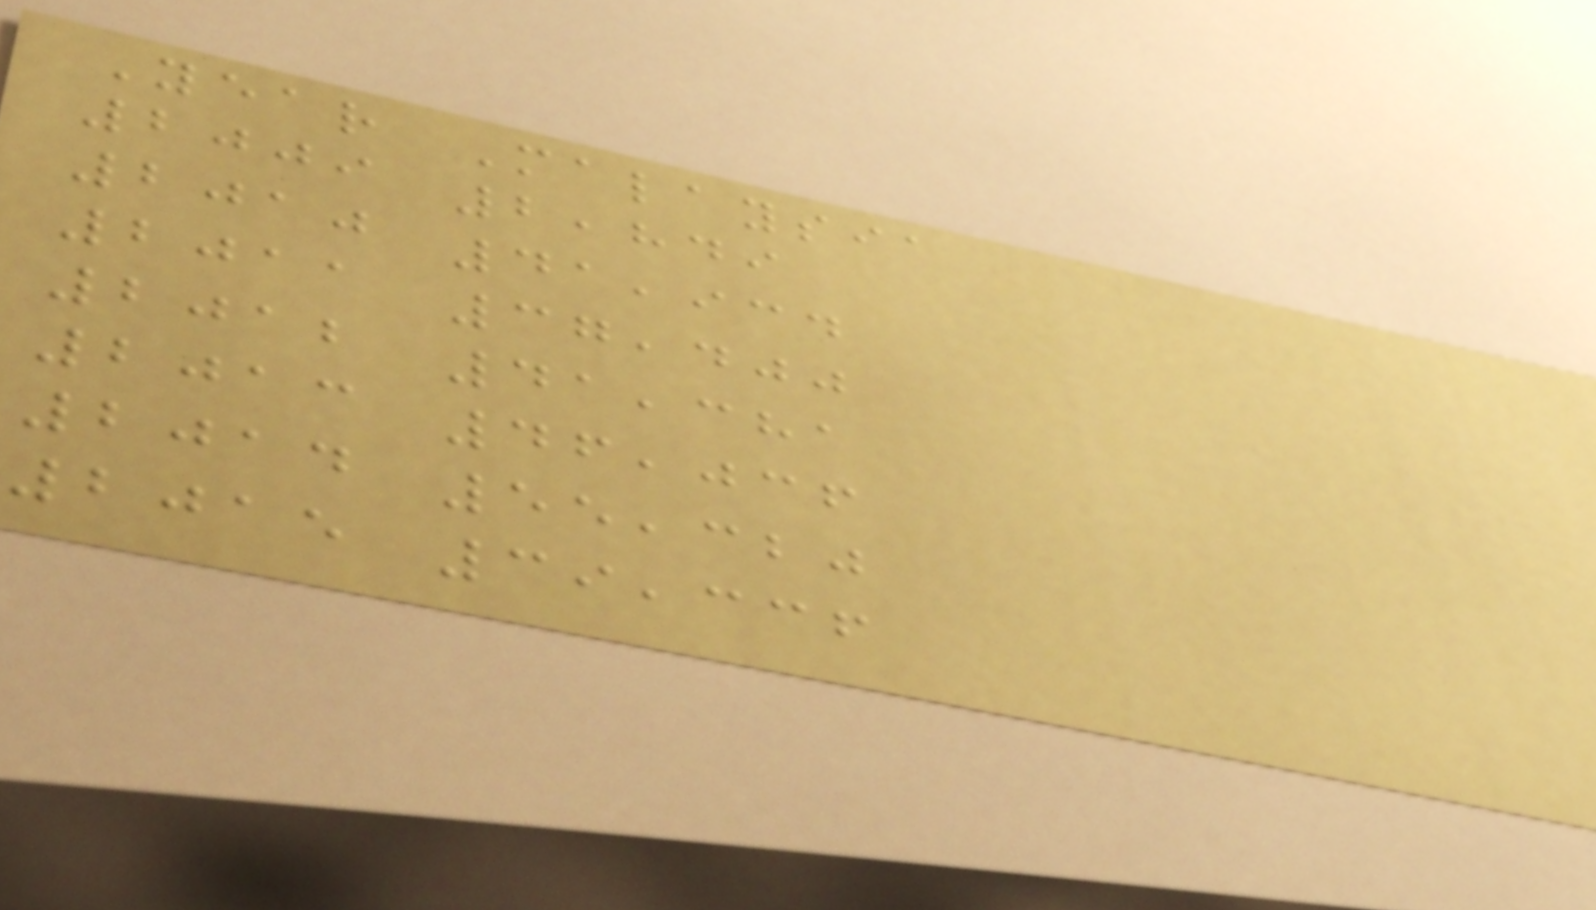Year Malaysia
2009 2,849
2010 41,934
2011 37,400
2012 41,381
2013 46,036
2014 55,320
2015 39,336
